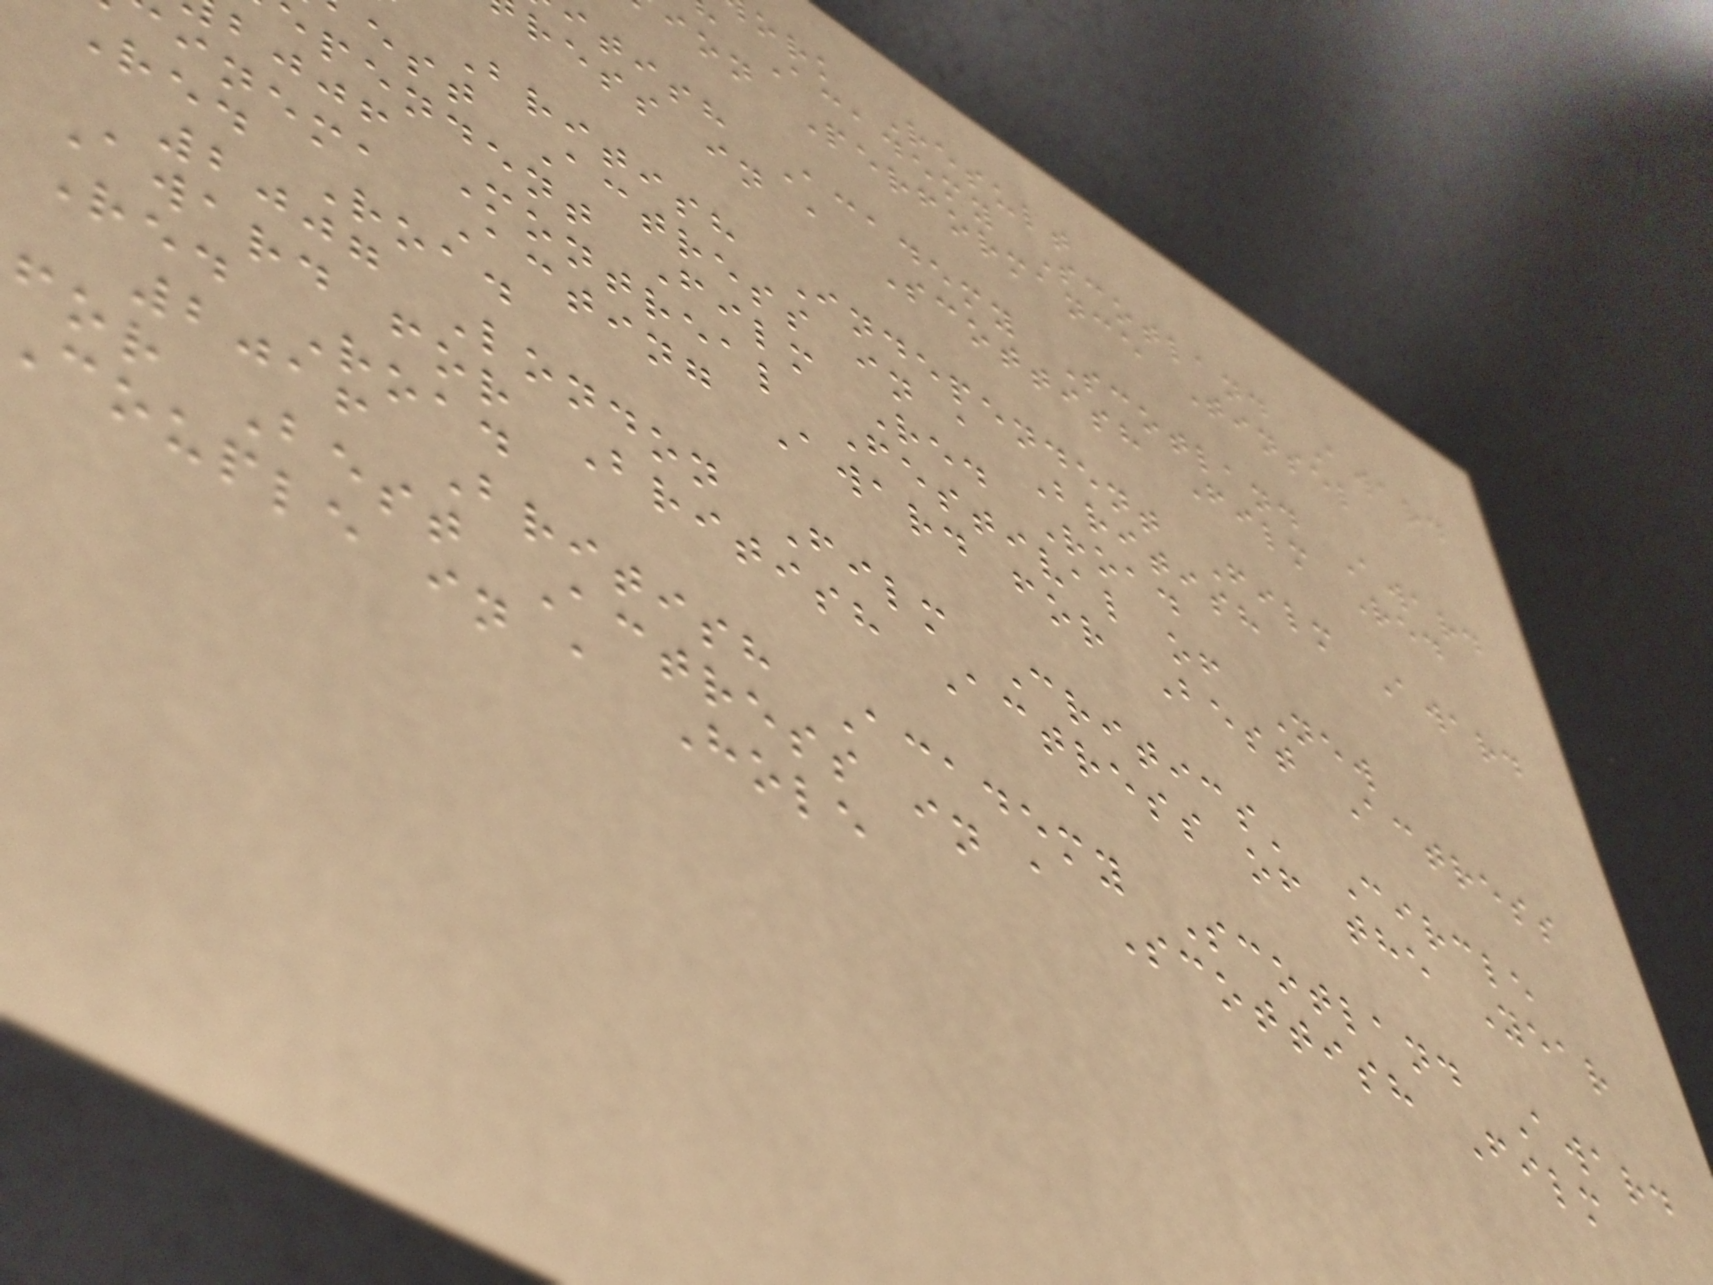ork Result
Academy Scotland Award
ion Performance Tinsel
itish Academy Scotland Award
ress in a Scottish Film Red
British Independent Film Award
est Actress in a British
pendent Film Red Road
bjjf Montreal Festival of New
inema Acting Award for Best Actress
Red Road
2007 London Film Critics' Circle
Award for British Actress of the Year
Red Road
2016 British Academy Scotland Award
for Best Actress in a Scottish Film
couple in a Hole
